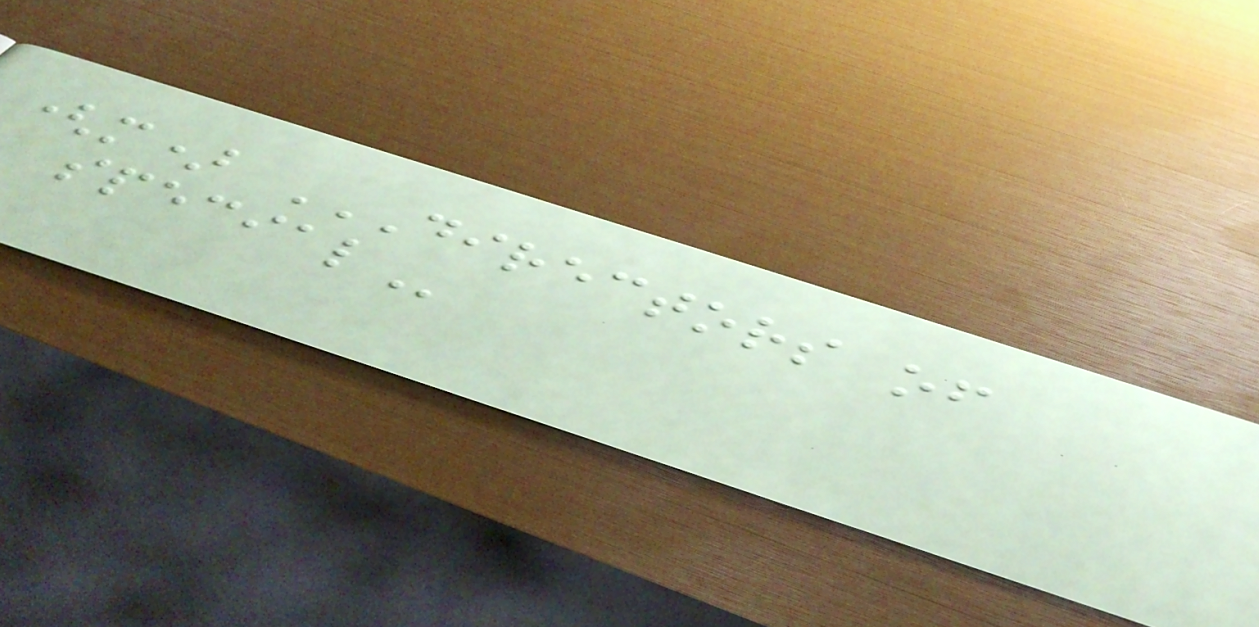(m) DIRECTORS OF
SPECIAL
